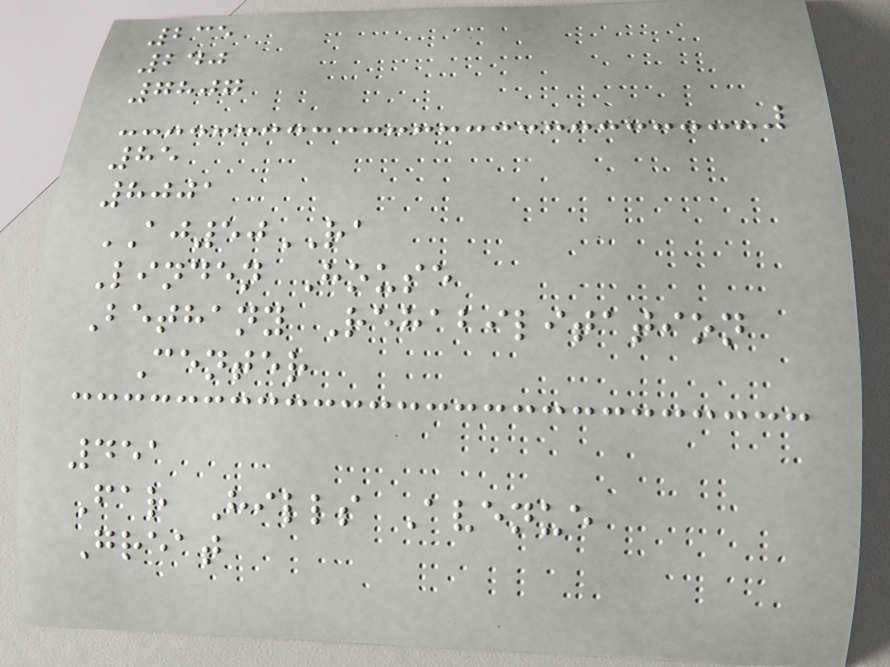235
240
7807
85
8001
AJ50RA
Linden House
Bethany Rehabilitation
Center
451
Far Hills Avenue
Great
